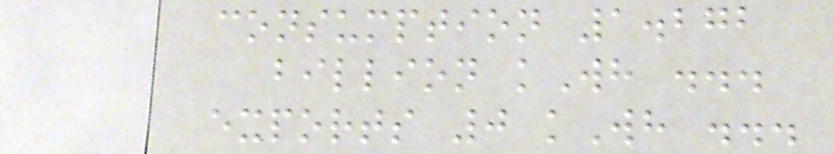consumption 1.272
billion kWh ...
exports 0 kWh ...
